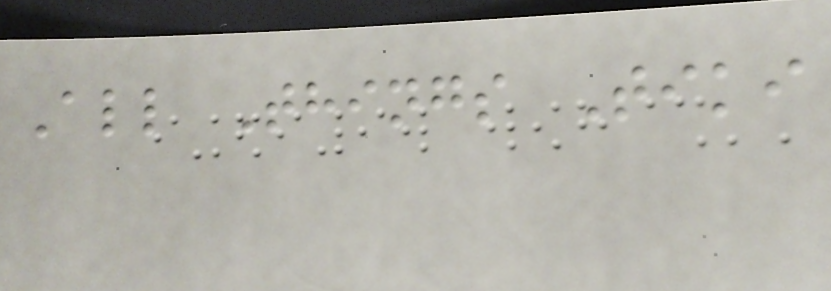All Things Tiki
